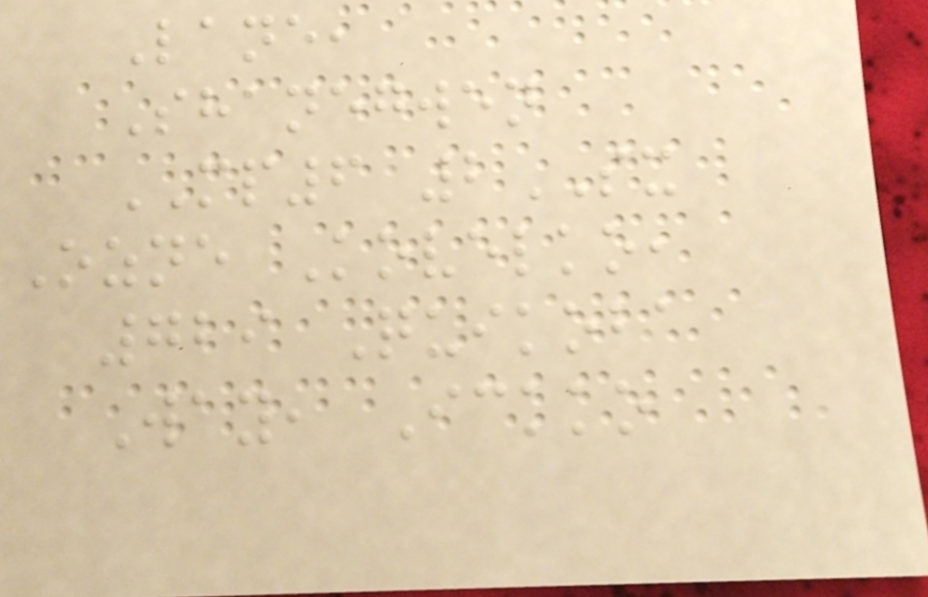Lane,
Shanegwen
MP6 2SX
Ozne Kovelko,
729 Quikoba
Way, Ickko
